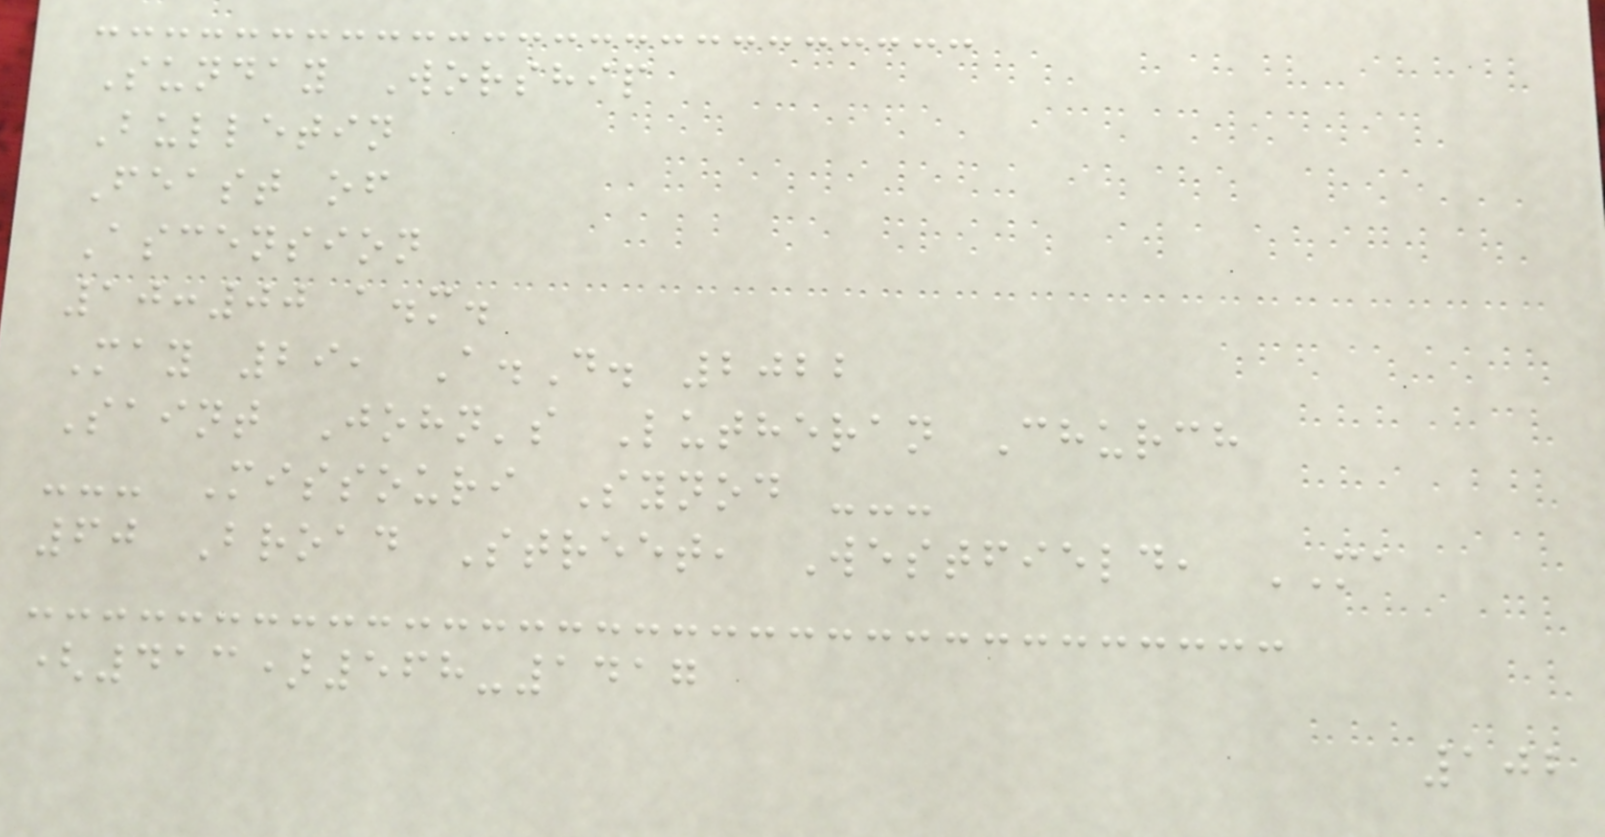Sunday Worship
Bulletin
Feast of
Ascension
10:00 a.m.
May 29, A.D. 2022
Saint John's Lutheran Church
--- Missouri Synod ---
60 Broad Street, Westfield, MA
(413)568-1417
102
